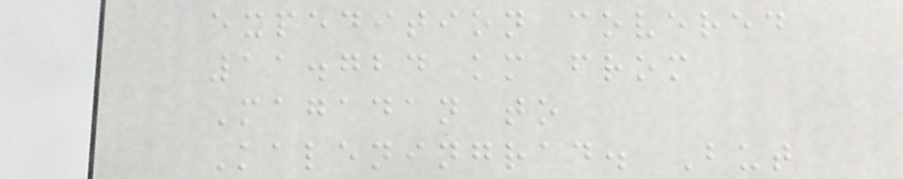expedition covered
11.724 km from
Magadan to
Kaleningrad. But
